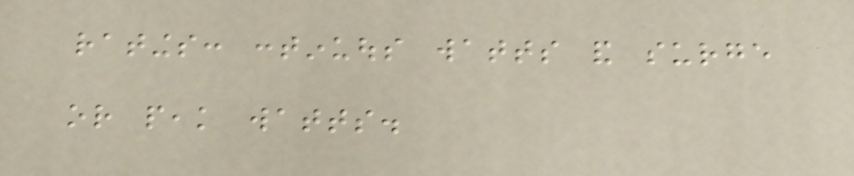ratings: continuous watts and surge
or peak watts.
